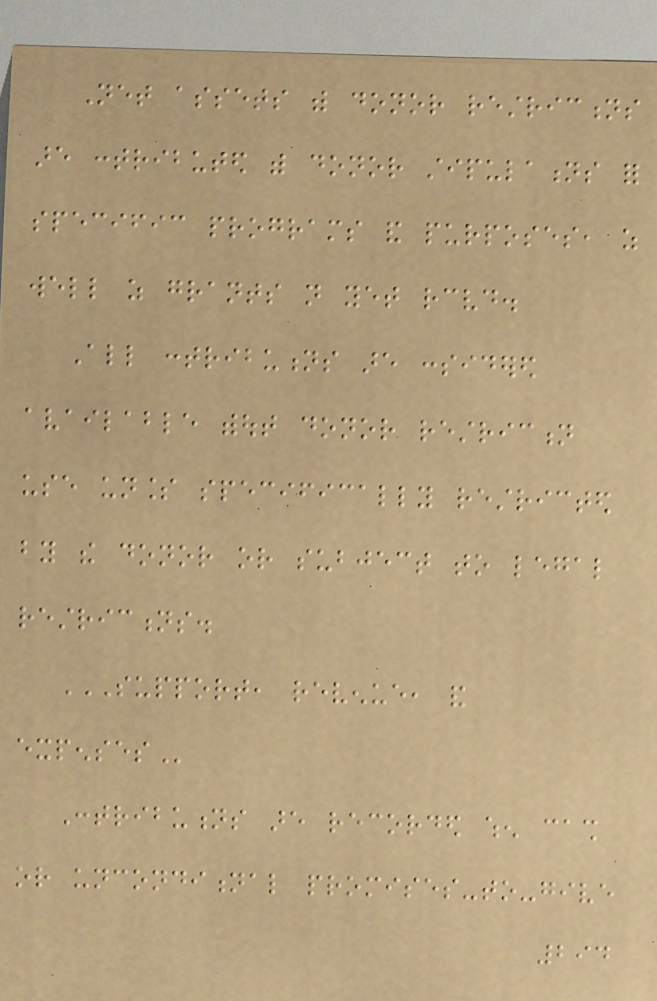Net assets with donor restrictions
are contributed with donor stipulations for
specific programs and purposes, as
well as grants not yet received.
All contributions are considered
available without donor restriction
use unless specifically restricted
by the donor or subject to legal
restrictions.
SUPPORT, REVENUE, AND
EXPENSES
Contributions are recorded when cash
or unconditional promises-to-give
294
